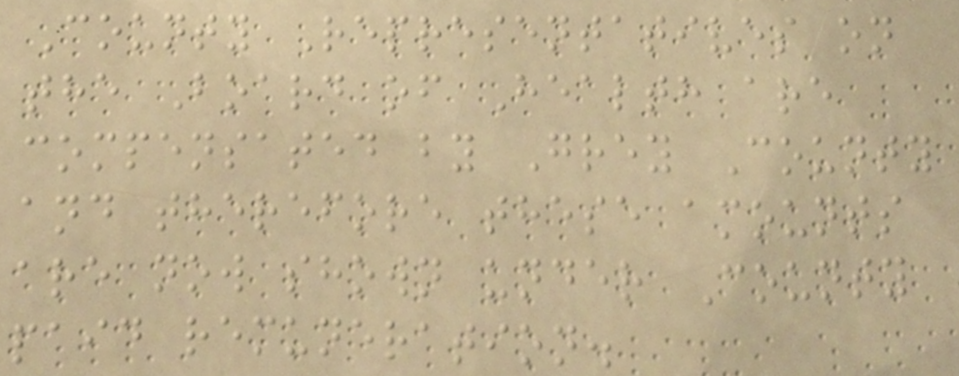County Representatives on
the Board of Health are
compensated by Grey County
and therefore these amounts
are now shown under County
paid remuneration.
